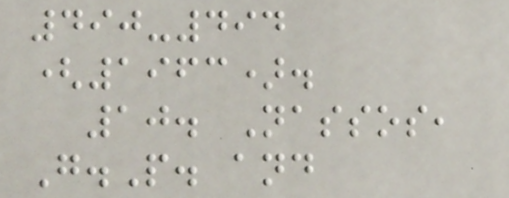490-494
(1963).
10. Nassos,
G.P. and
